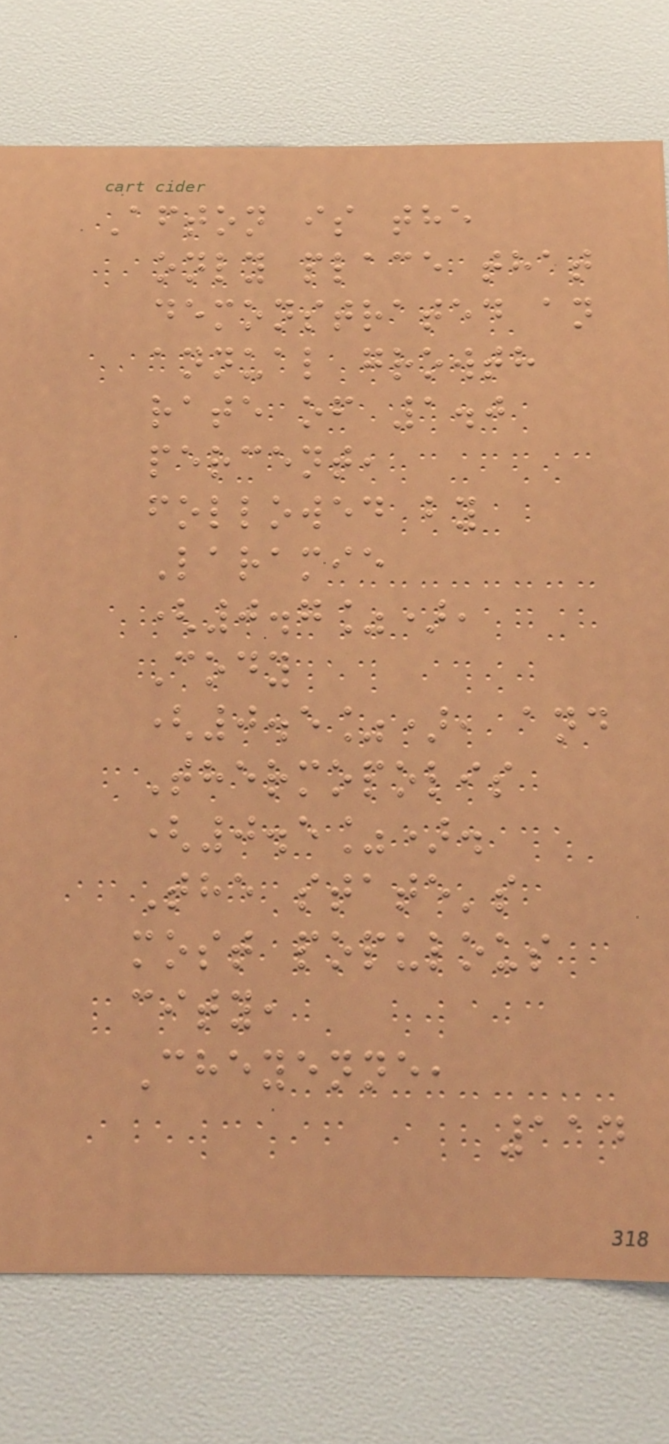Afton is the
only place that
demonstrated an
annual growth
rate of 1.0
percent,
followed by
Laramie
(0.7%),
Cody
(0.5%), and
Thermopolis
(0.5%).
The state's
most populous
city,
Cheyenne,
114
